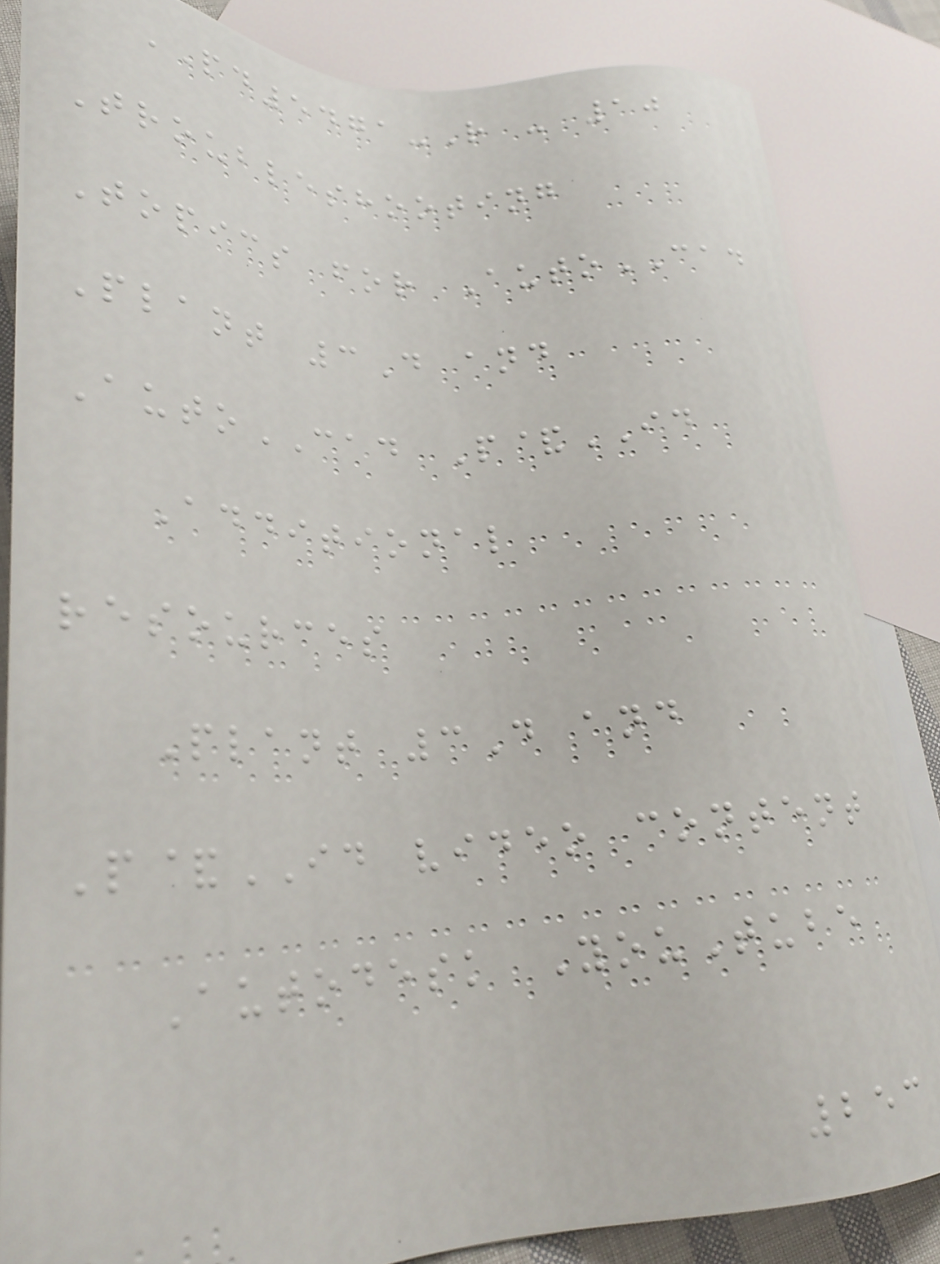PD5471-R - 10
Troubleshooting
Topics for AutoCAD
Plant 3D and
AutoCAD P&ID
Additional
resources
Plant 3D and
P&ID video content
Autodesk YouTube
253
